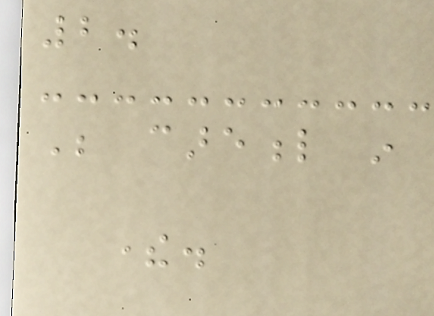2.
Be careful in
there.
